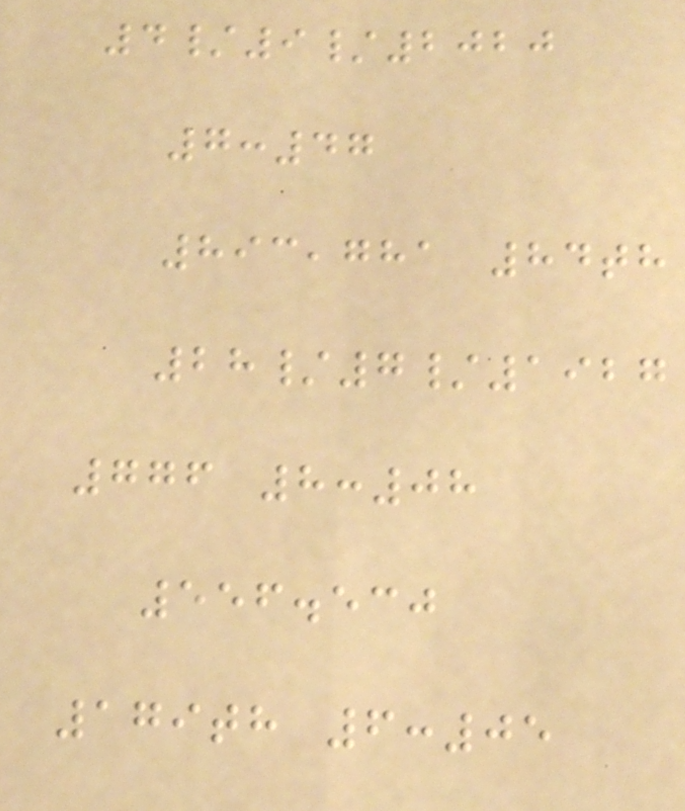4/9/2020
7:47
893,781 84th
28/7/1927
776 8:08
556.530
179th 6:05
